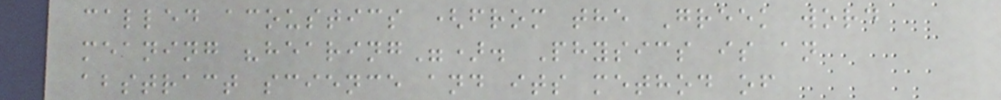called acoustics (from the Greek word
meaning "hearing"). Physics is an
abstract science and its method of
